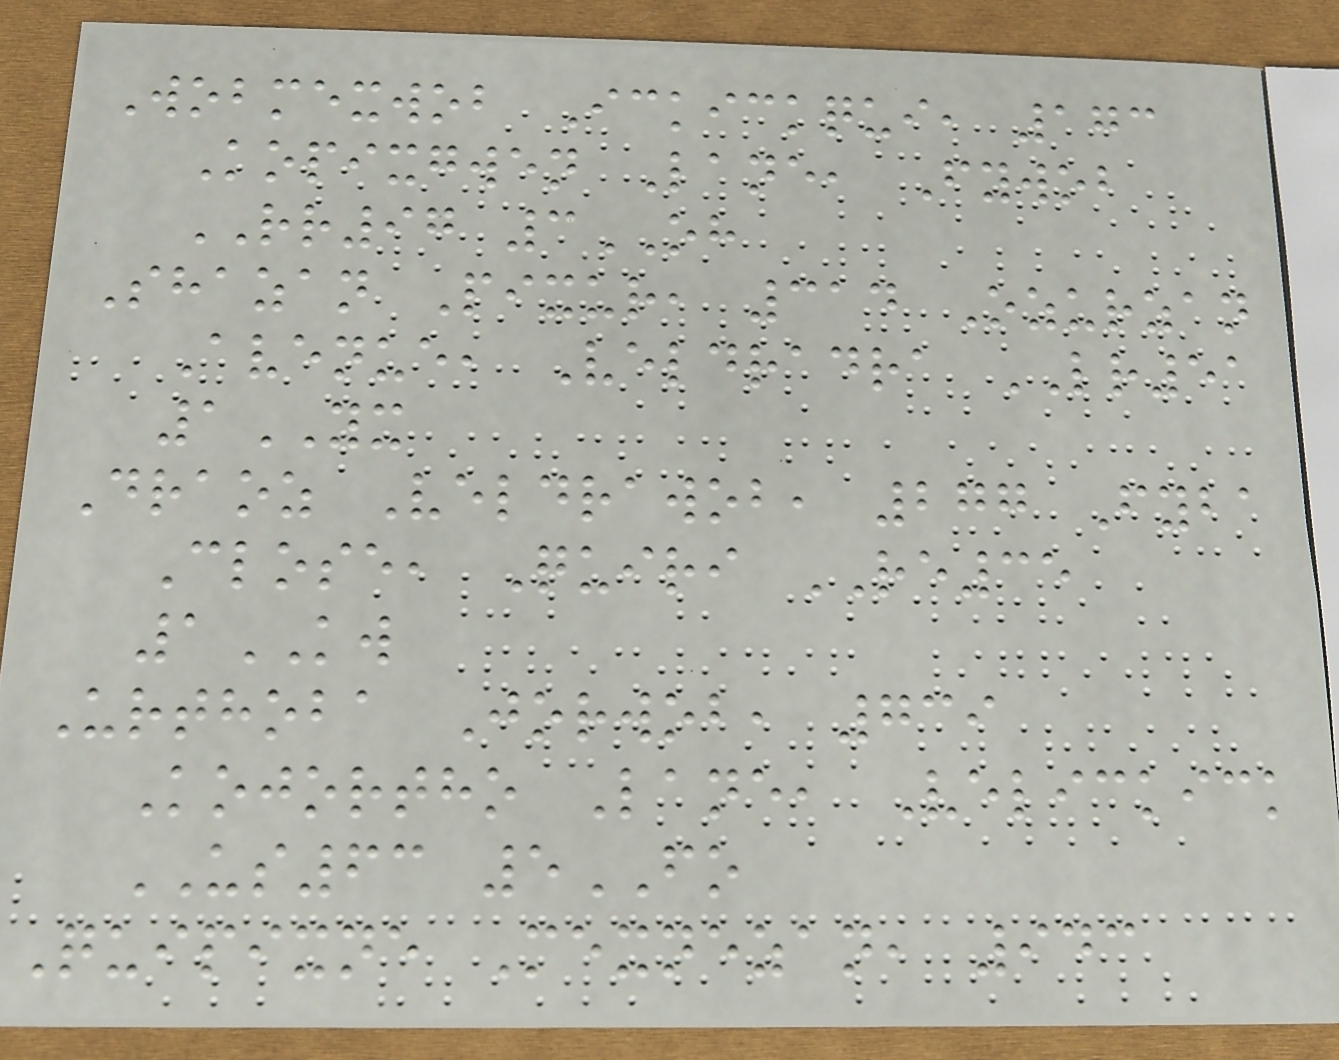Wobmexwob Ickickqui, 173
Kopixgwen Lane, Fywob
RR97 3OH
Shazan Pixur, 314 Ozurzan
Avenue, Veldradra LR51
1YX
Draoz Veldrawob, 277 Fyba
Close, Quiri RE35
1KW
Urthoba Jorwob, 739
Kojortho Lane, Velickick
US63 5FO
Quipixne Mexnezan, 943
